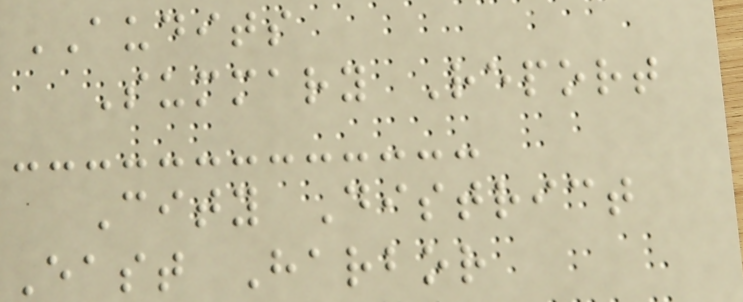AUDITS
Summary Report
City District
East Harbor
